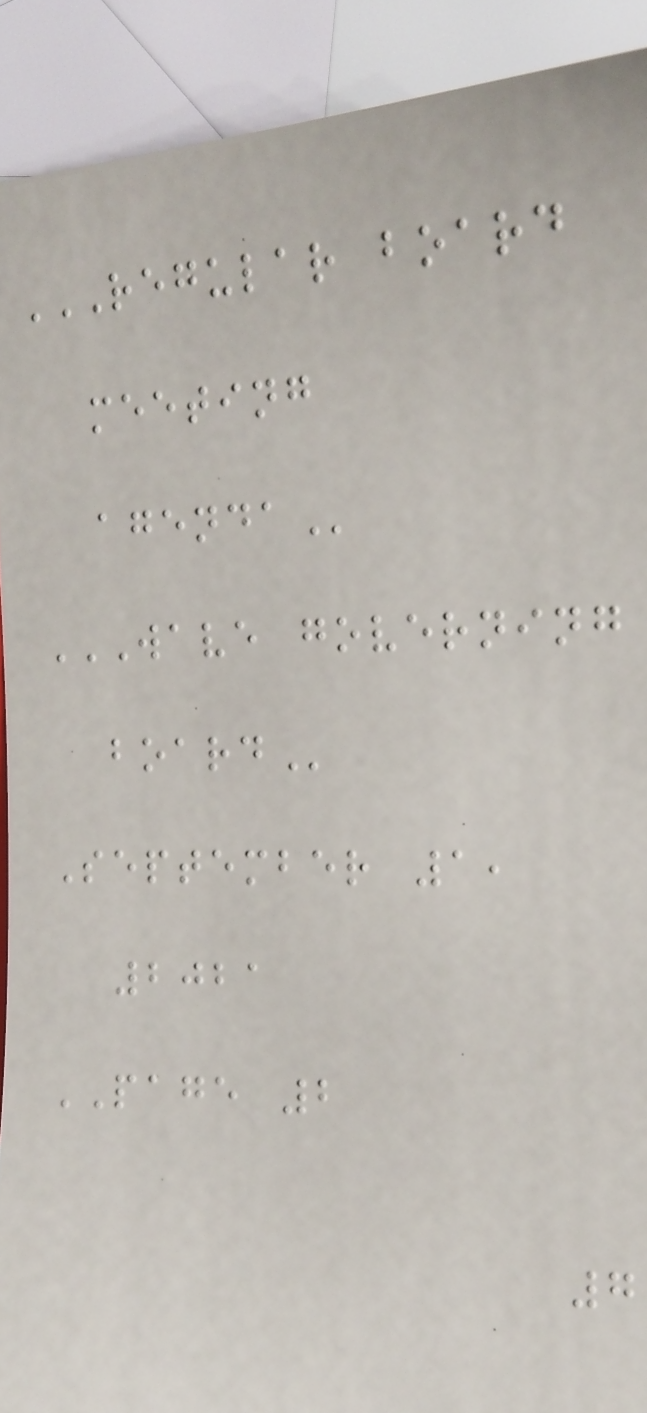REGULAR BOARD
MEETING
AGENDA
WAVE GOVERNING
BOARD
September 1,
2021
PAGE 2
7
